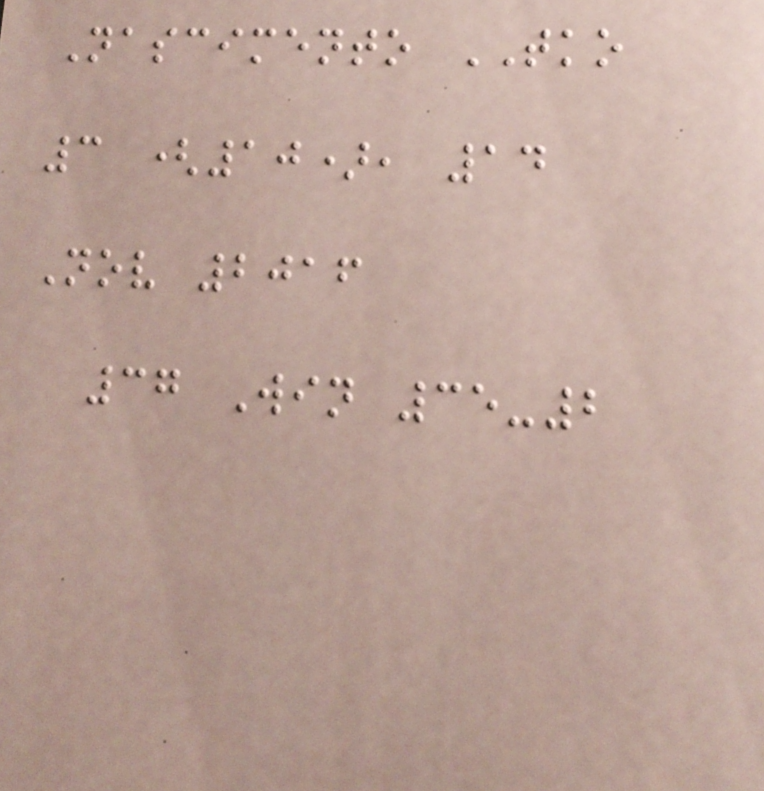Nascimento TKO
3 (10), 14
Nov 2016
37 Win 35-2
